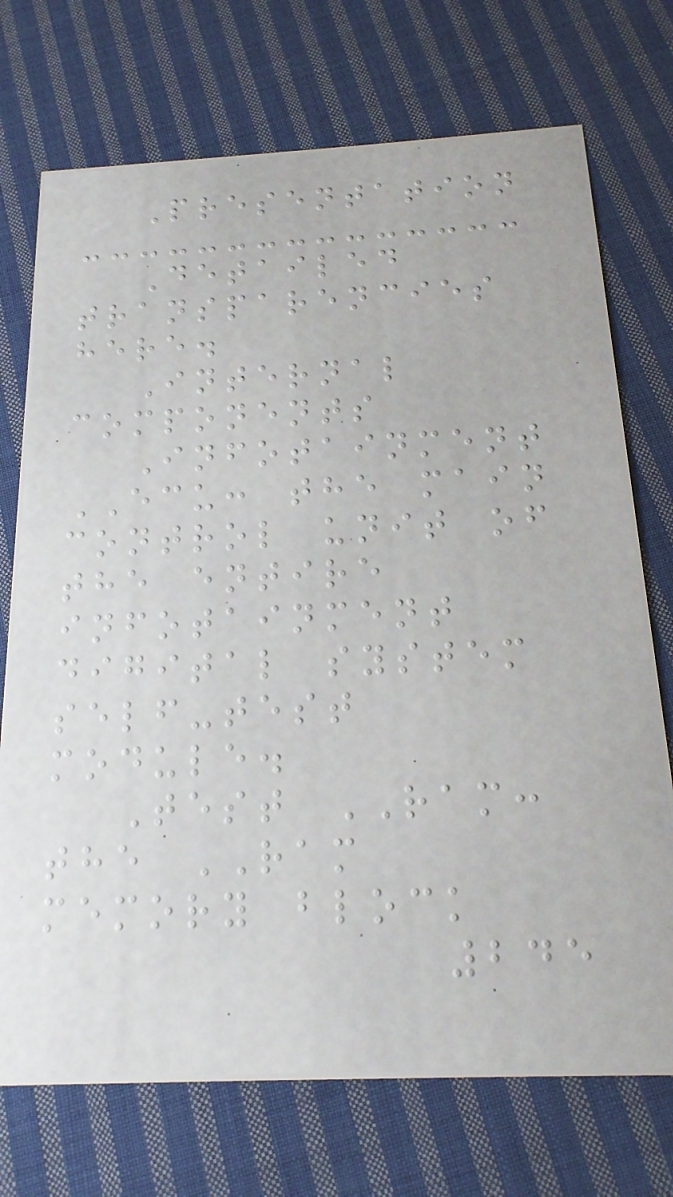Presentation
Detailed
transparencies
here.
Internal
components
Infotainment
ECU: the main
control unit of
the entire
infotainment
digital system
self-test
module.
Test RAM:
the RAM
memory block
245
